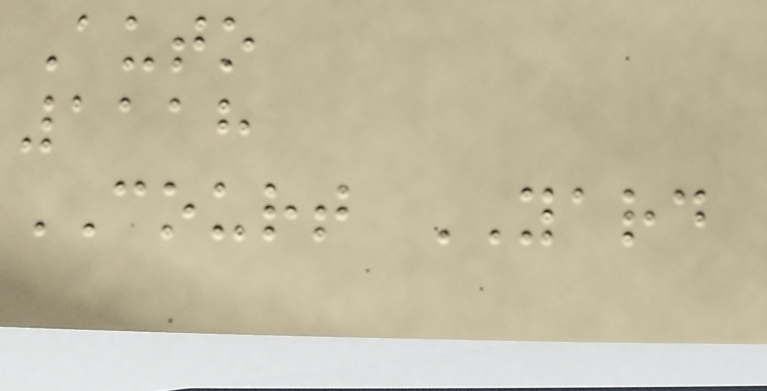Auto
1118
COURT YARD
